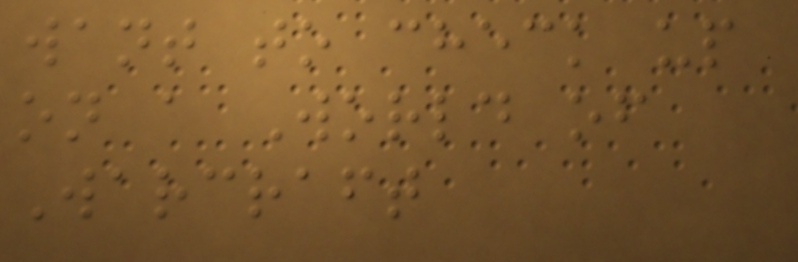want to check up
on a World of
Warcraft
